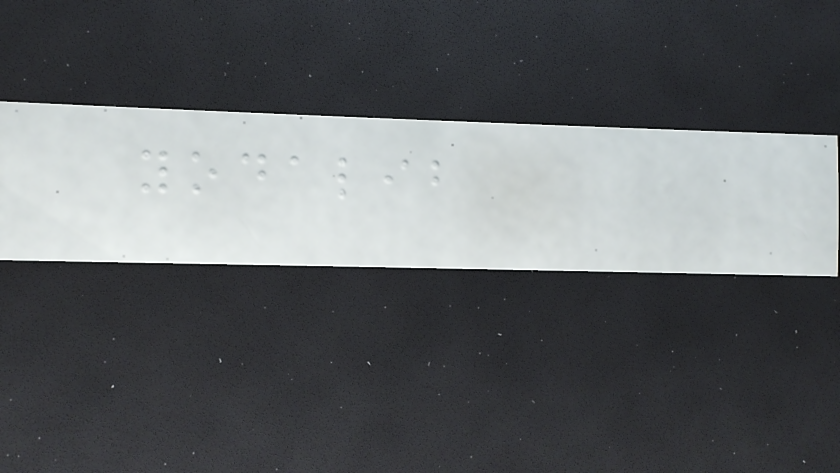yodalib
